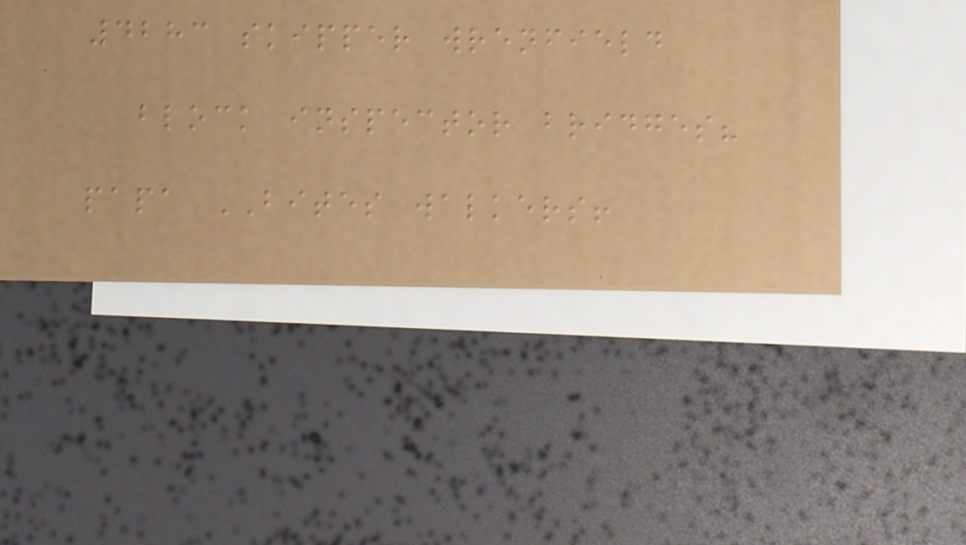4283 skipper wrenfield
block inspector bridges?
papa BITES walkers!
